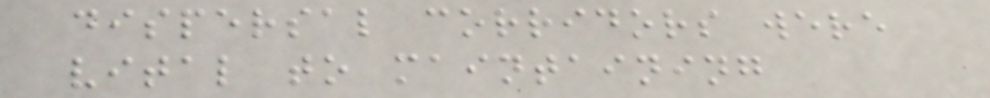dispersal corridors were
vital to maintaining
